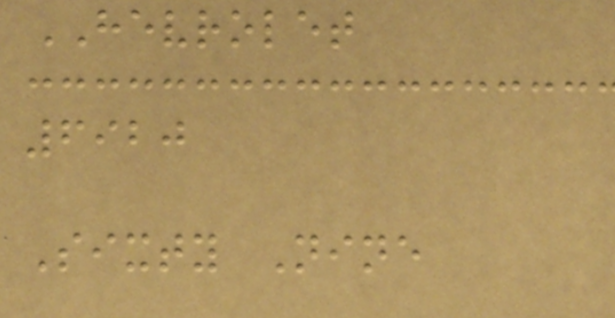HEVROLET
6920
Sixty Nine
